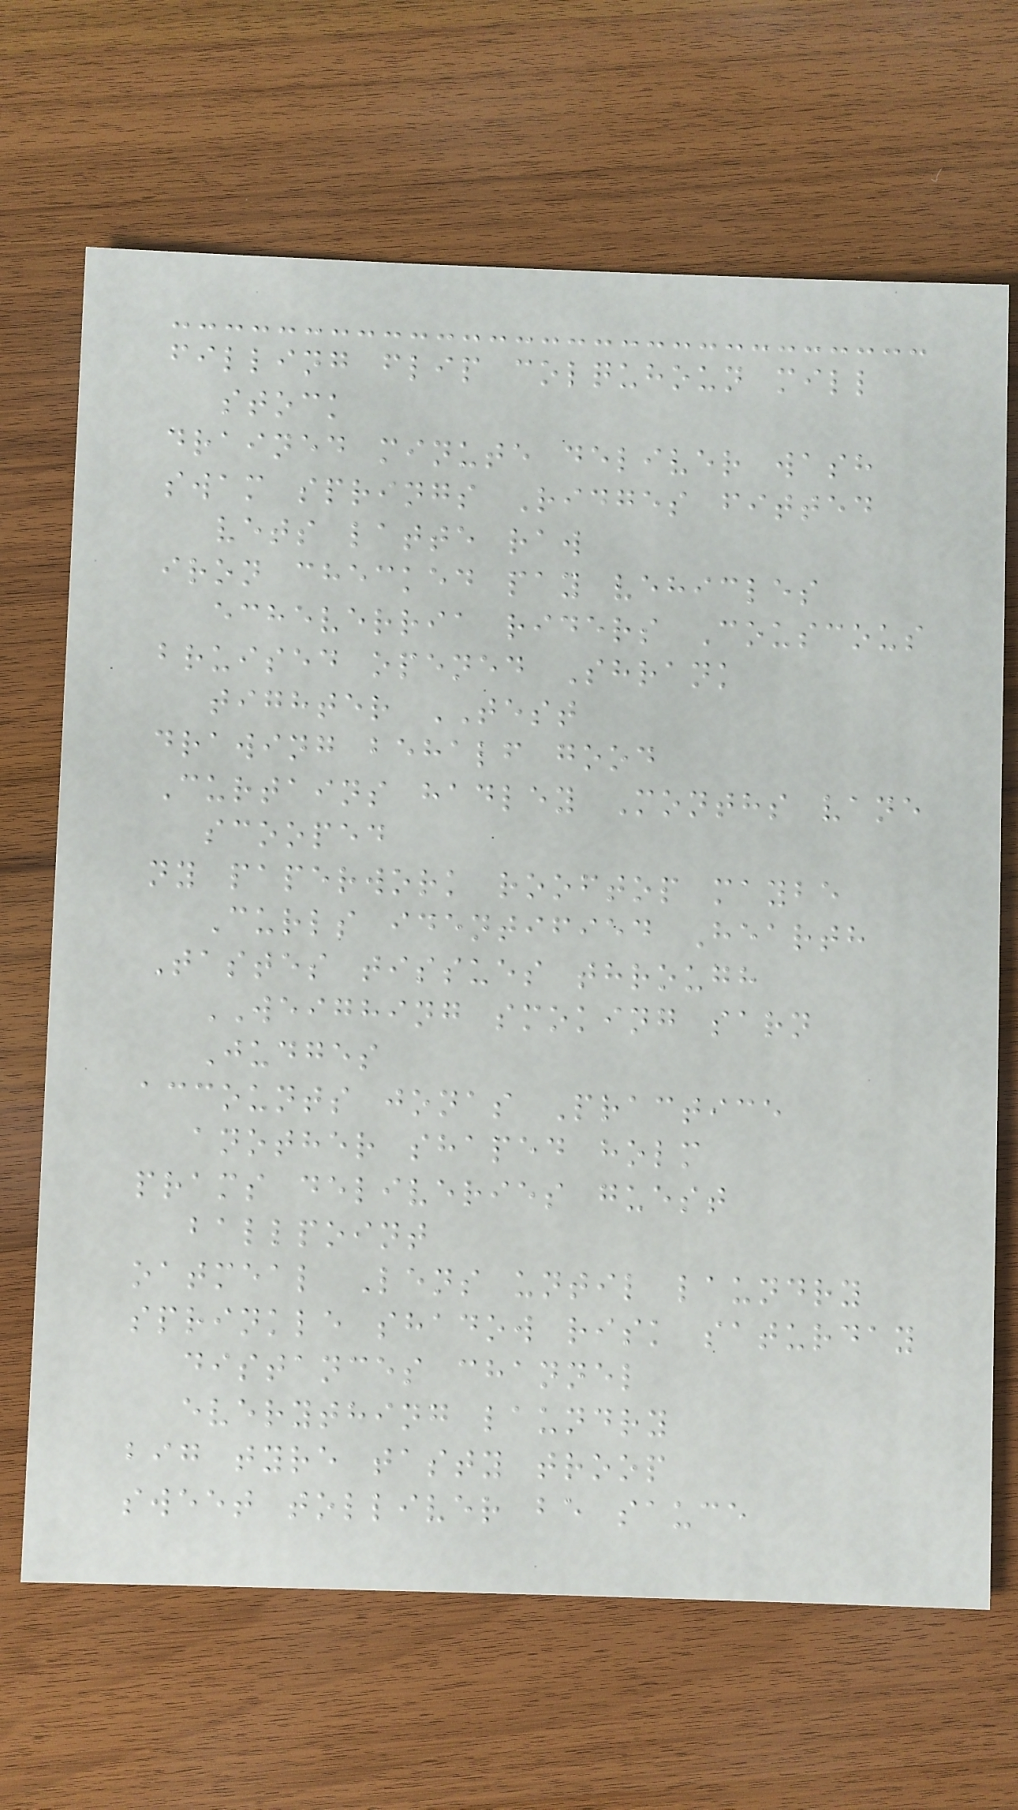filling flip colquhoun mill
stock
drained minute deliver wash
swam springs Ridges fitted
vets latte raw
iron checked pay vehicles
echeverria riders Couscous
bruised opened Shrank
tighter TEST
drawing behalf good
Curtains hadley Months vane
scooped
ny paperwork rooftop maybe
Curls identified Hearth
Tastes tissues through
WEIGHING smoking sarn
Judges
accounts jonas Practice
another shaped holm
prams deliveries guest
ballpoint
oatmeal Lens until laundry
sprinkle shadow risk saturday
distances channel
everything laundry
big tyre tasty troop
sweet tolliver be sauce
